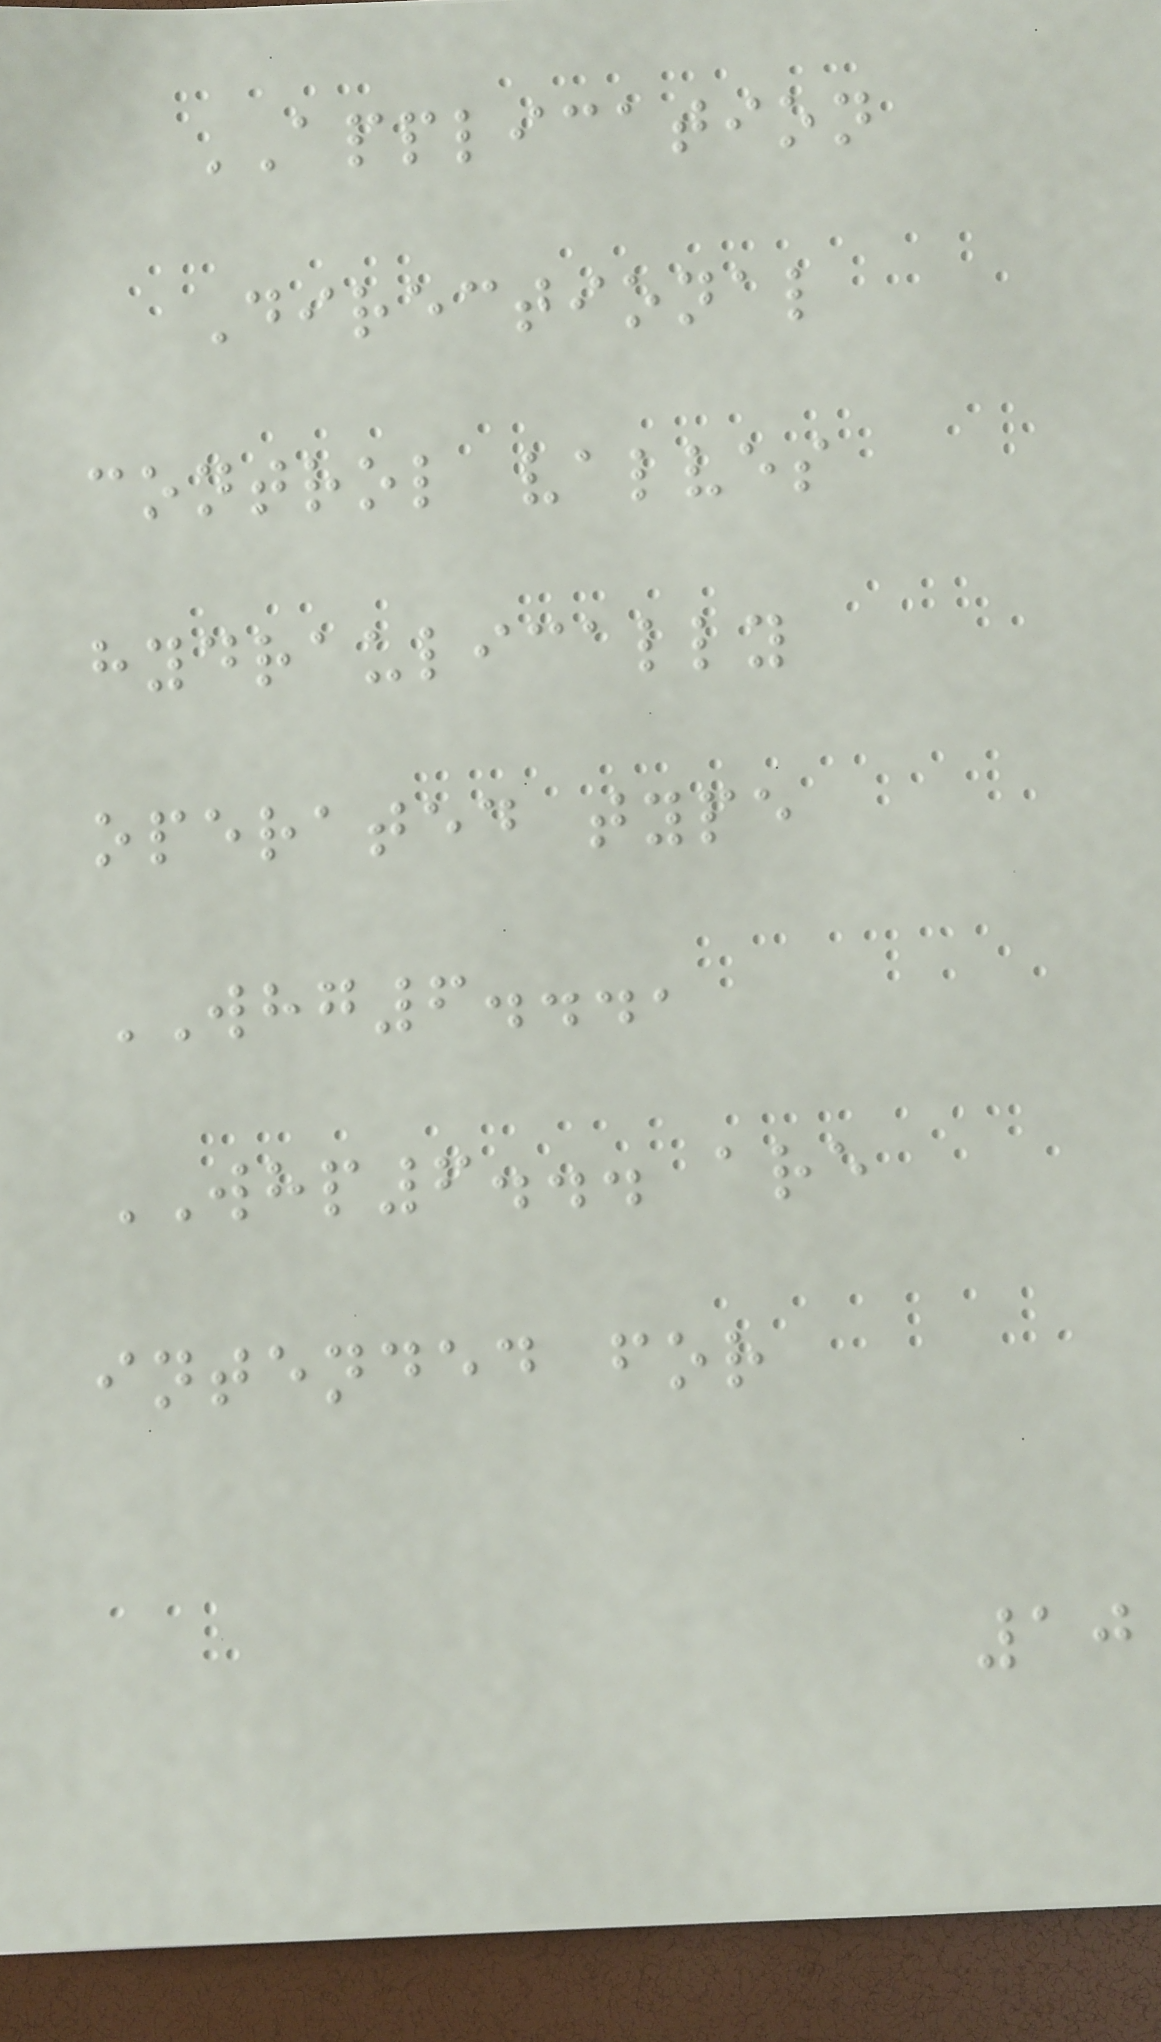APPLICATION
Directional
control valves
hydraulically
operated type
WHG6...,
WHP6... are
intended for
10
